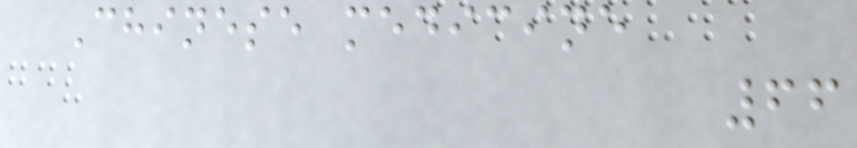Chinese medicine
66
